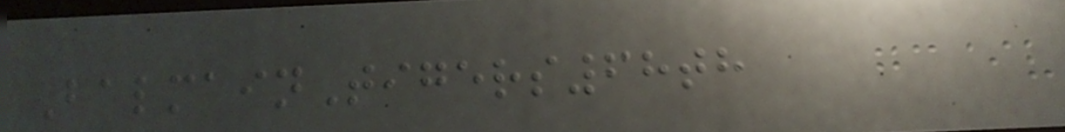BalmainTigers68th
